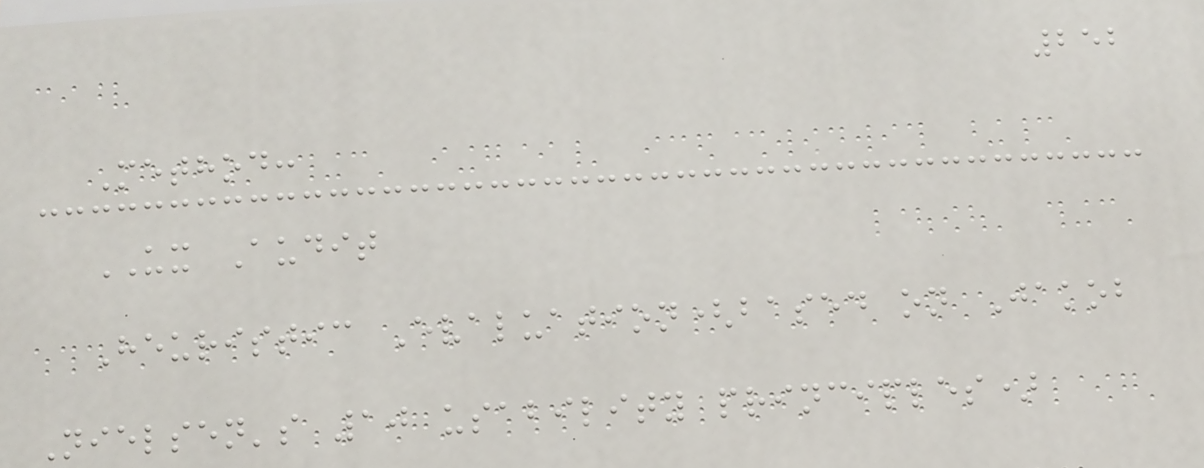252
Method:
UX Audit
Heuristic Evaluation(based on Jakob
Nielsen's 10 usability principles)
